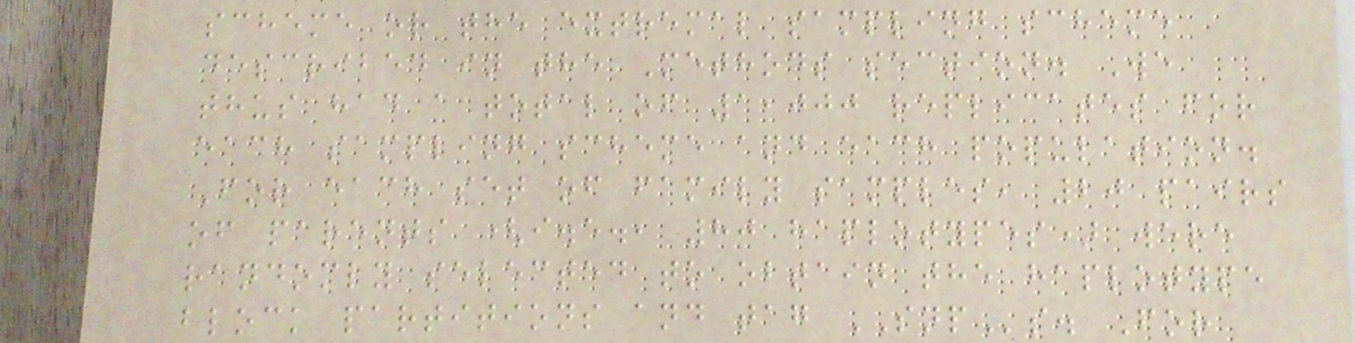scheme or the extremal sampling scheme
described in the Methods section. We
thus had a total of 1,000 replicates for
each sampling scheme and each population.
For each set of family samples, 20 pairs
of parents (i.e., 80 haplotypes) were
randomly selected to obtain the haplotype
block partitions and tag SNPs. For
